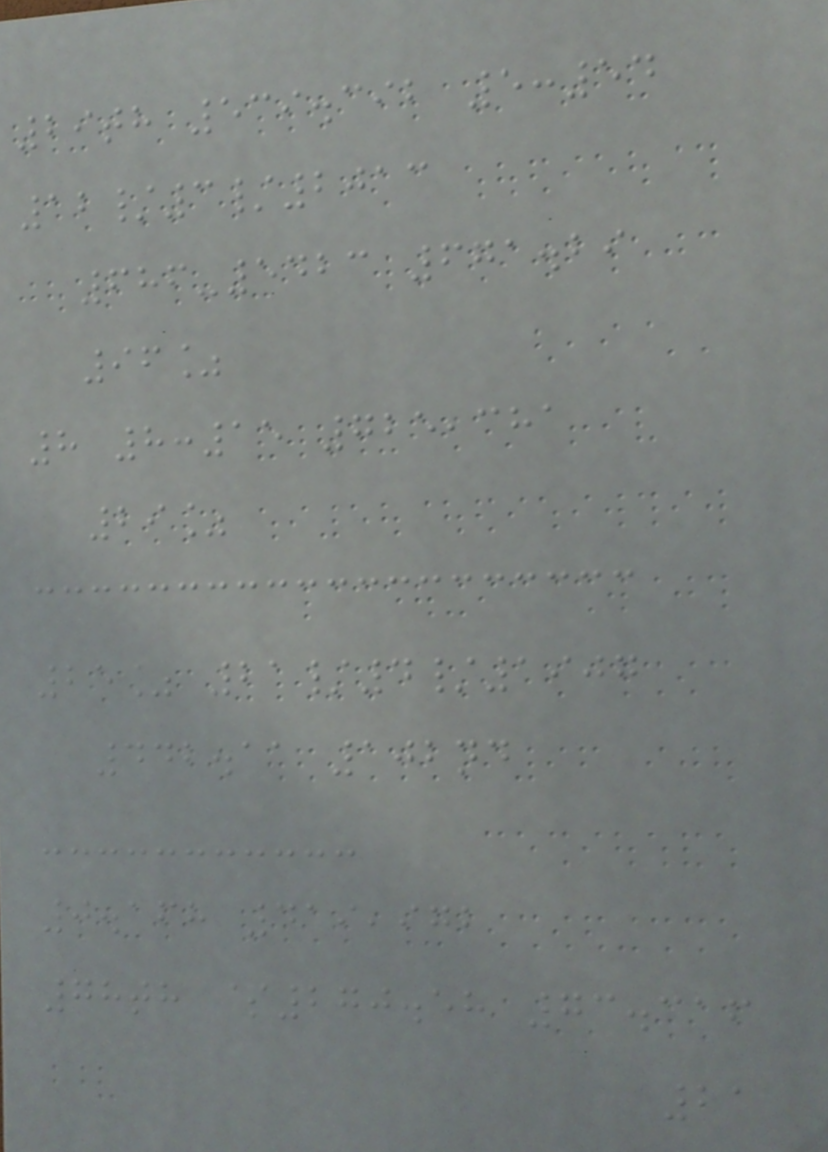29th 539.392 5:54
12/3/2013
686-5423 671.29
96%
8 8:15 725,381
29%
25% 21/4/1907
442.11 102nd
0.168 419,972
78th $270.58 73.316
21
